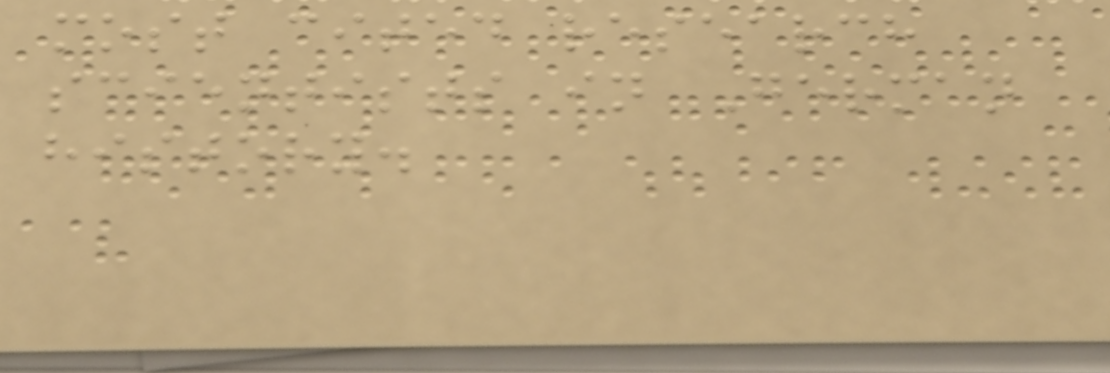most cited research
scientists in German
history.
